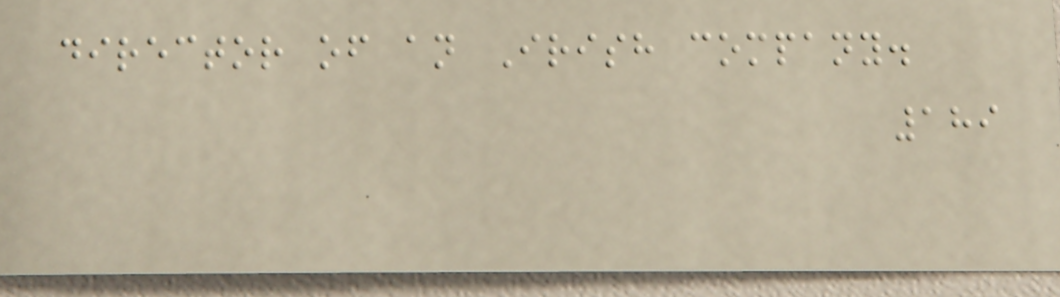director of an Irish company.
189
